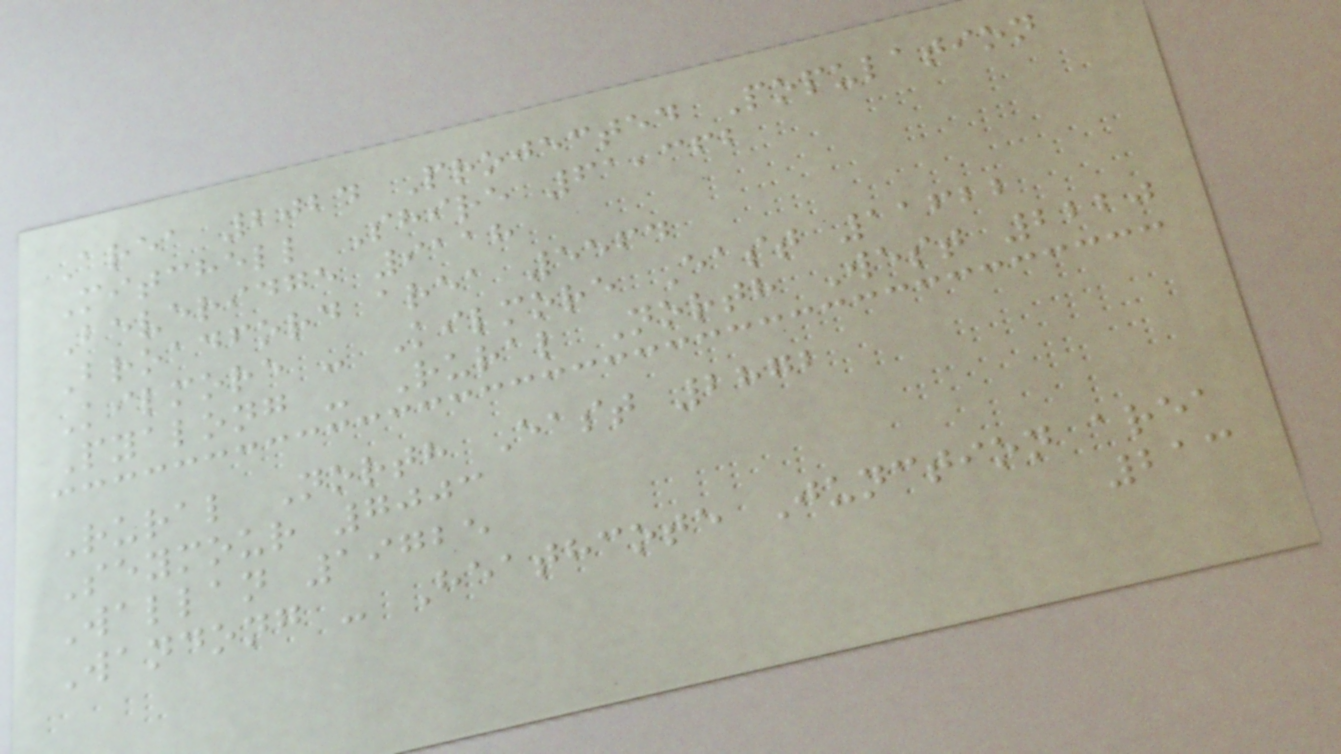Area 2024 Projected Population
Mitchell Shire 61,362
Beveridge 9118
Broadford area 5564
Kilmore - Kilmore East 11622
Pyalong - Rural North West 2220
Rural North East 2872
Seymour 7003
Wallan 19725
Wandong - Heathcote Junction area
213
